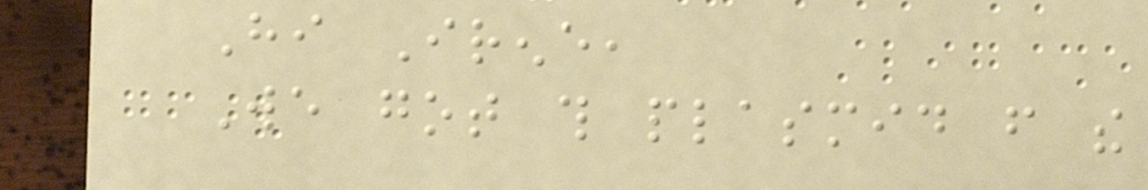Hi Irene,
We got this plasmid from the
